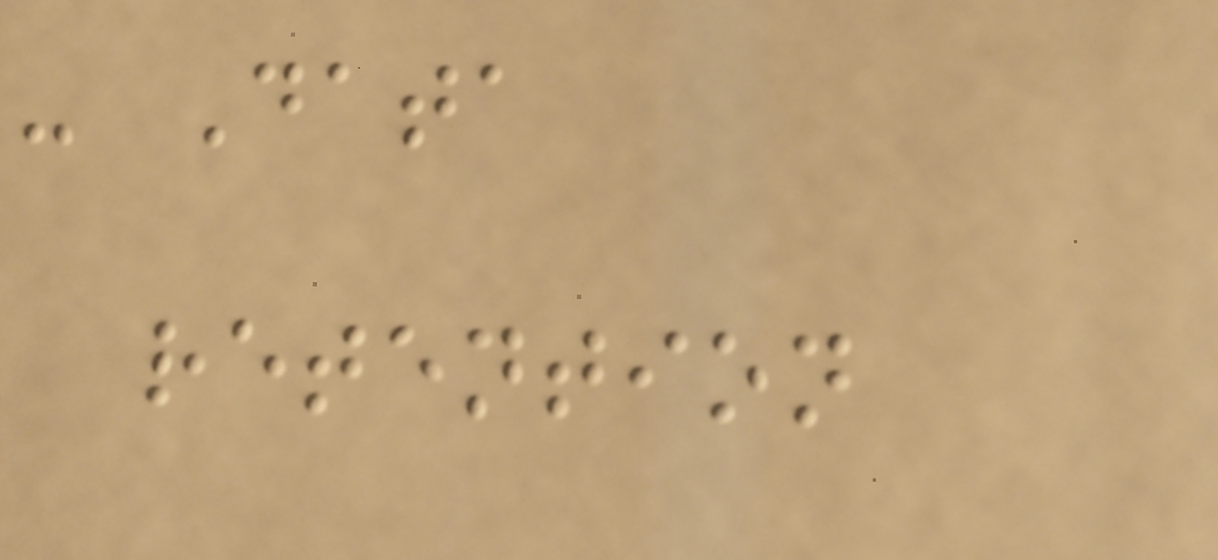- Data
retention
